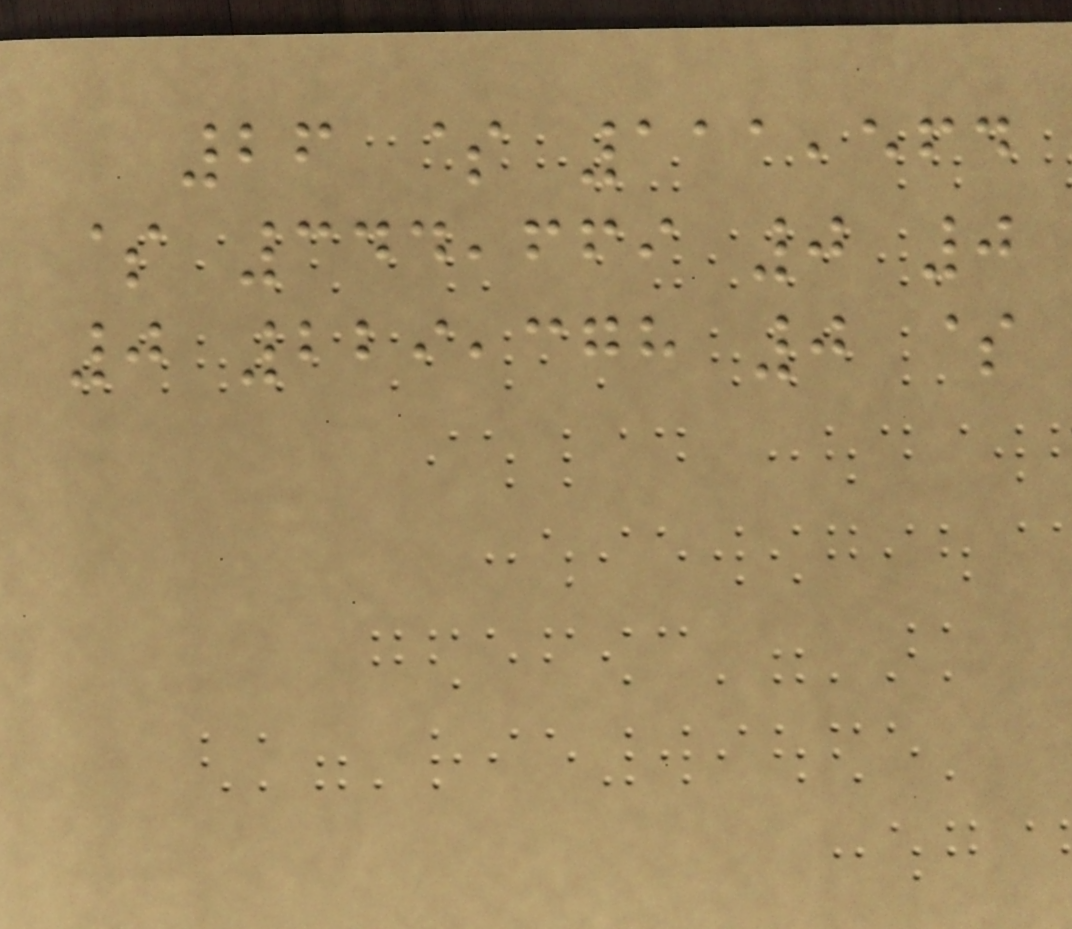26 $ 111,564
$ 344,669 0 0
0 229,378 0 $
